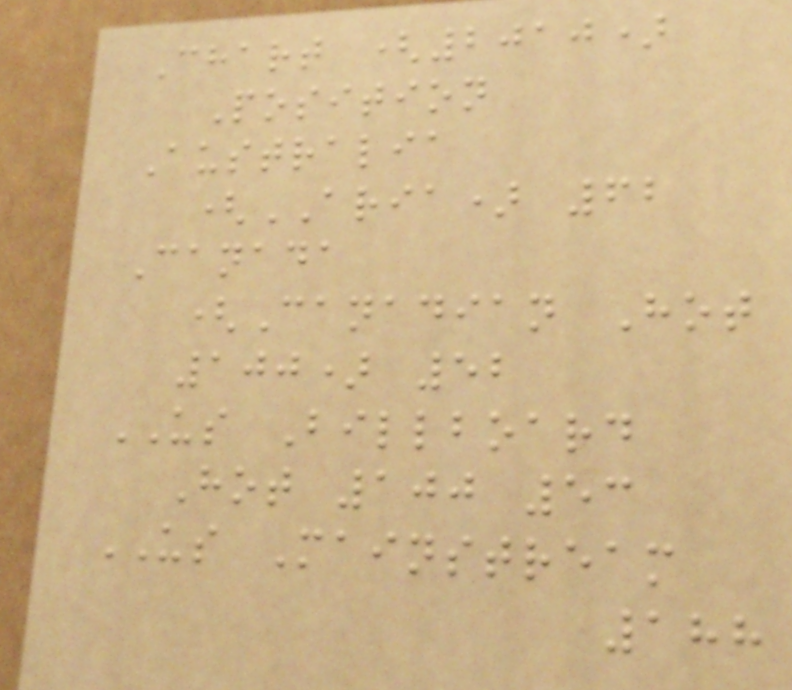Chart (2010)
Position
Australia
(ARIA) 62
Canada
(Canadian Hot
100) 52
US Billboard
Hot 100 53
US Mainstream
188
